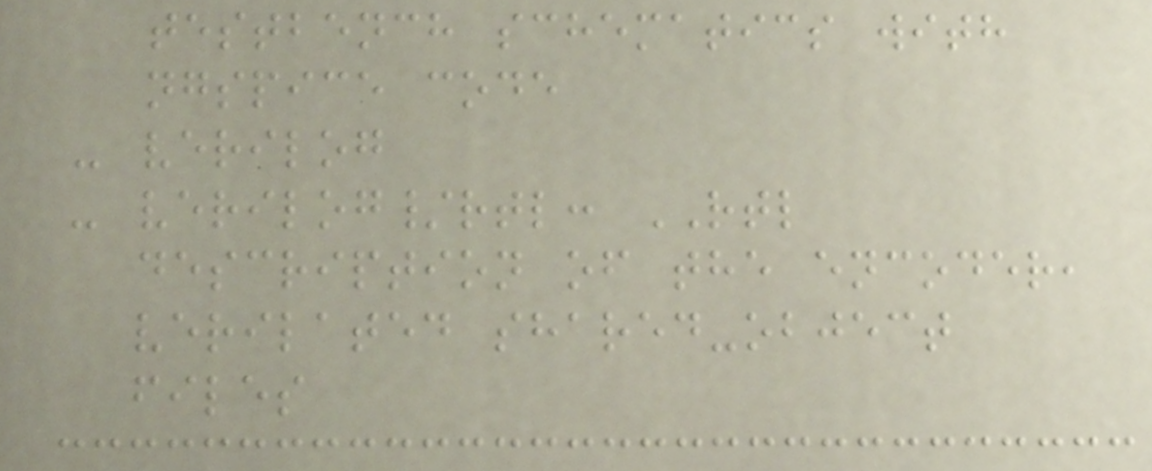testbench schematics with
ngspice code
- verilog
- verilog/rtl: RTL
description of the encoder,
verilated shared-object
files
